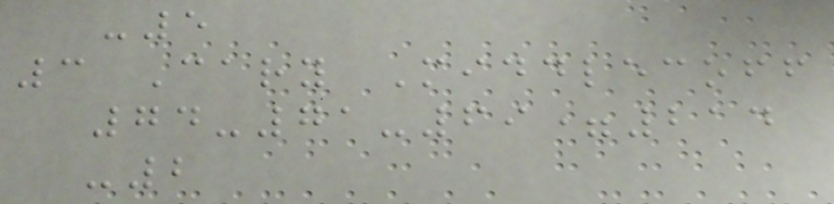-5
3 Cary Middlecoff
74-71-69=214
-2
